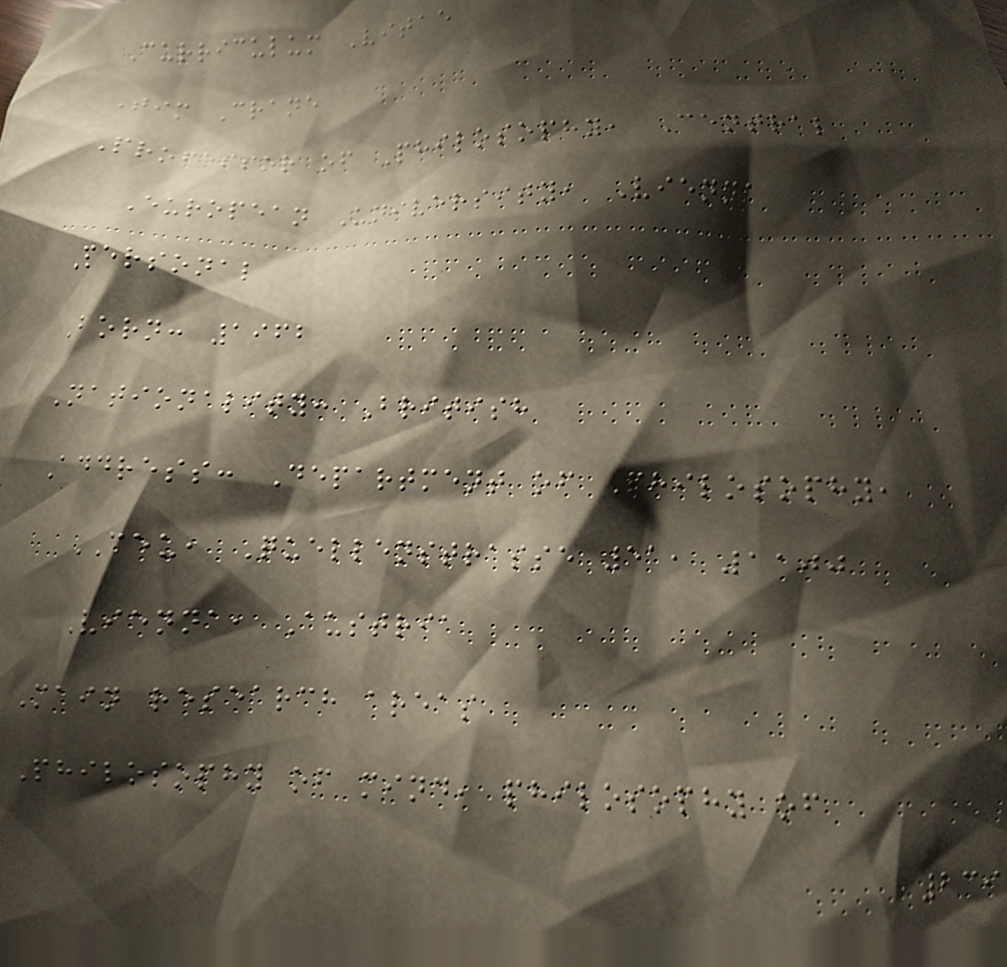Curriculum Vitae
Tim Crane
Professor of Philosophy, Central
European University, Vienna
Personal
Born: 1962
Nationality: British
Address: Department of Philosophy,
CEU, Quellenstrasse 51, 1100
Vienna, Austria
Main research areas
Philosophy of mind, philosophy of
239
